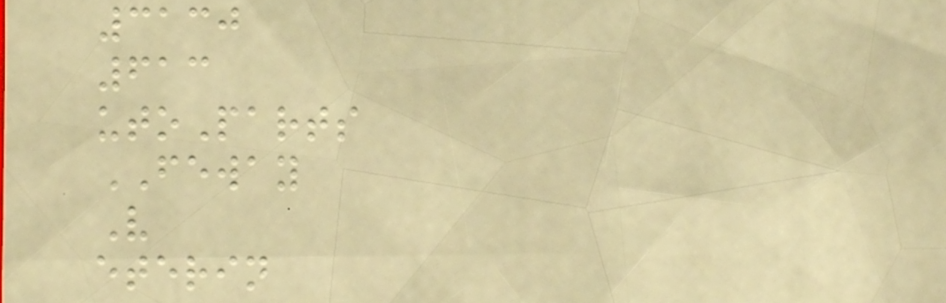3130
613
utoParts
FEWAY
V
eterin
